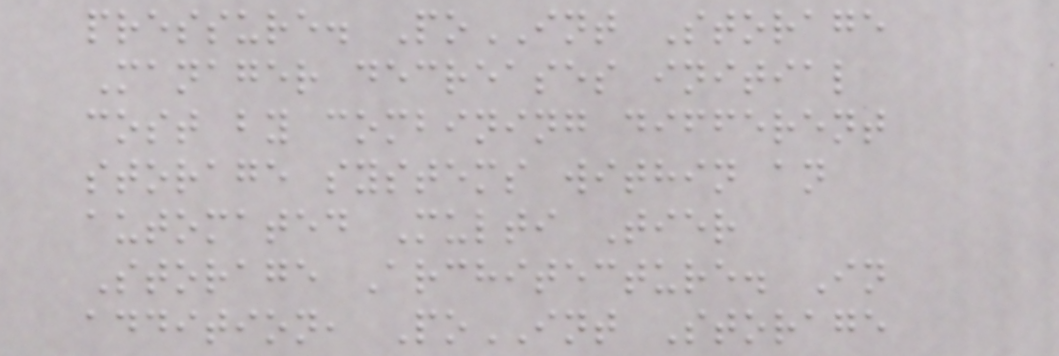pressure. PoINT Storage
Manager decreases initial
cost by combining different
storage systems within an
automated Multi Tier
Storage Architecture. In
addition, PoINT Storage
